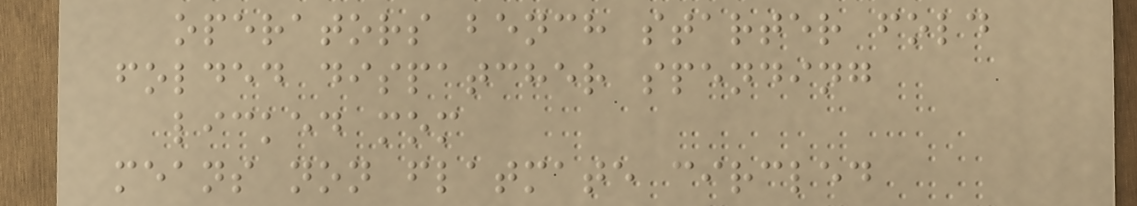operators bench starter fold
folded dispatcher spending
licked mom
means non flatmate circled
